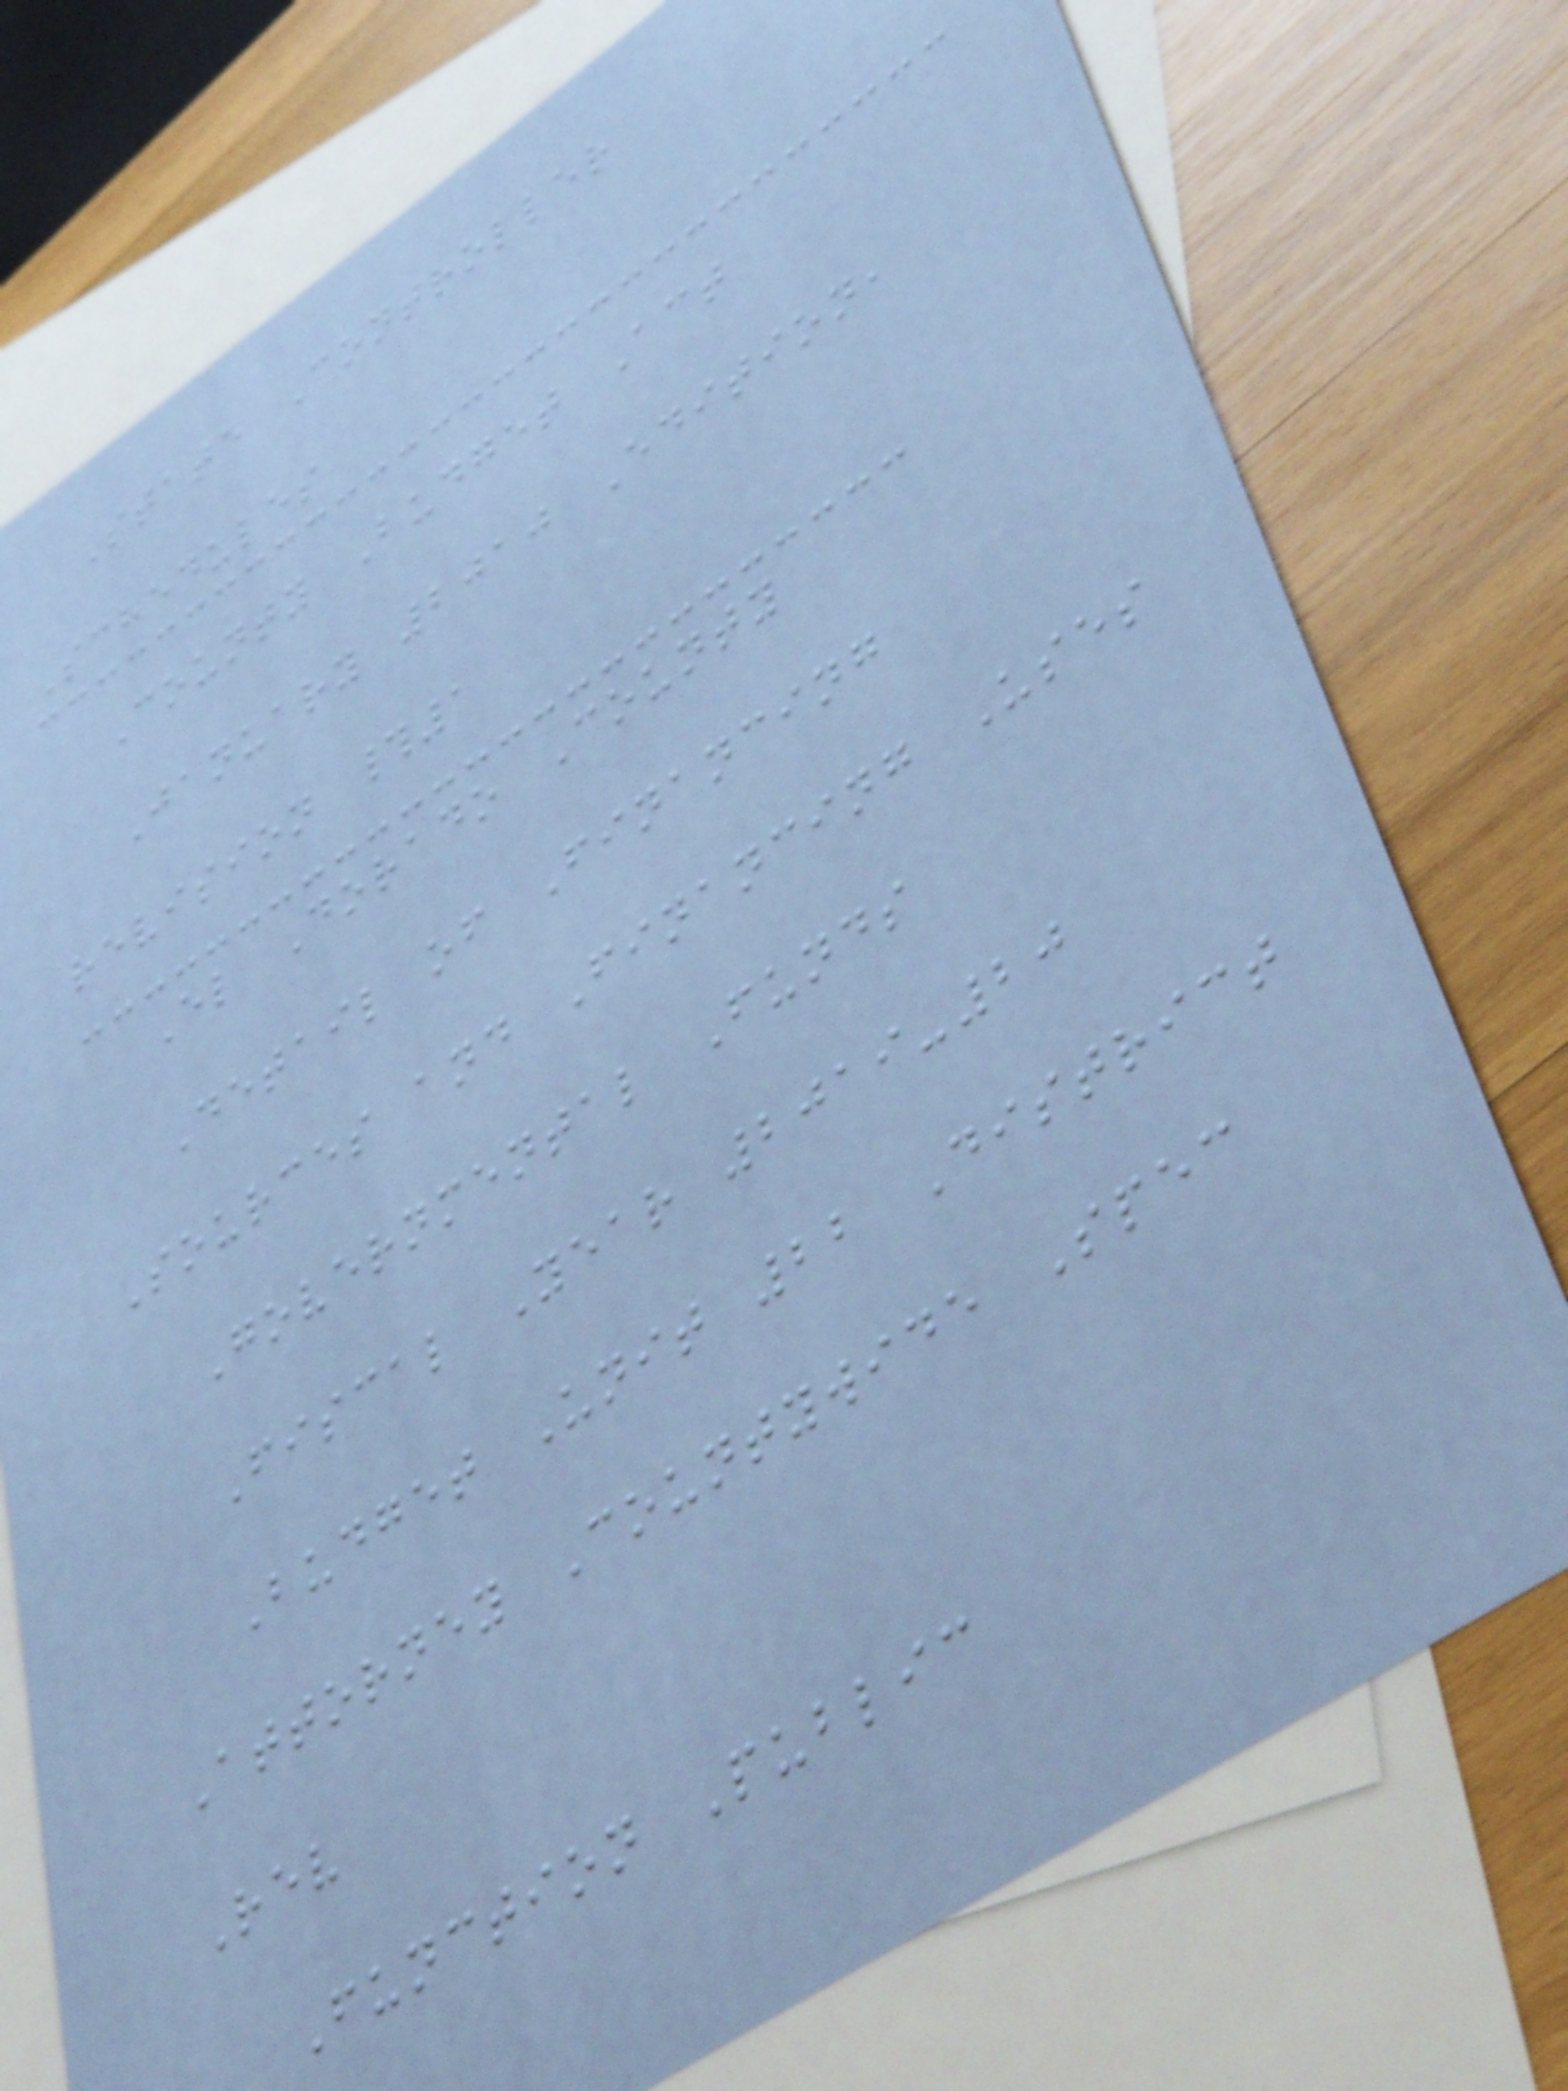State Controller
Schedules
County Budget Act
January 2010 Edition,
revision #1
El Dorado County
Detail of Financing
Sources and Financing Uses
Governmental Funds
Fiscal Year 2019-20
Budget Unit 22 District
Attorney Countywide Spec
Rev
Function Public
